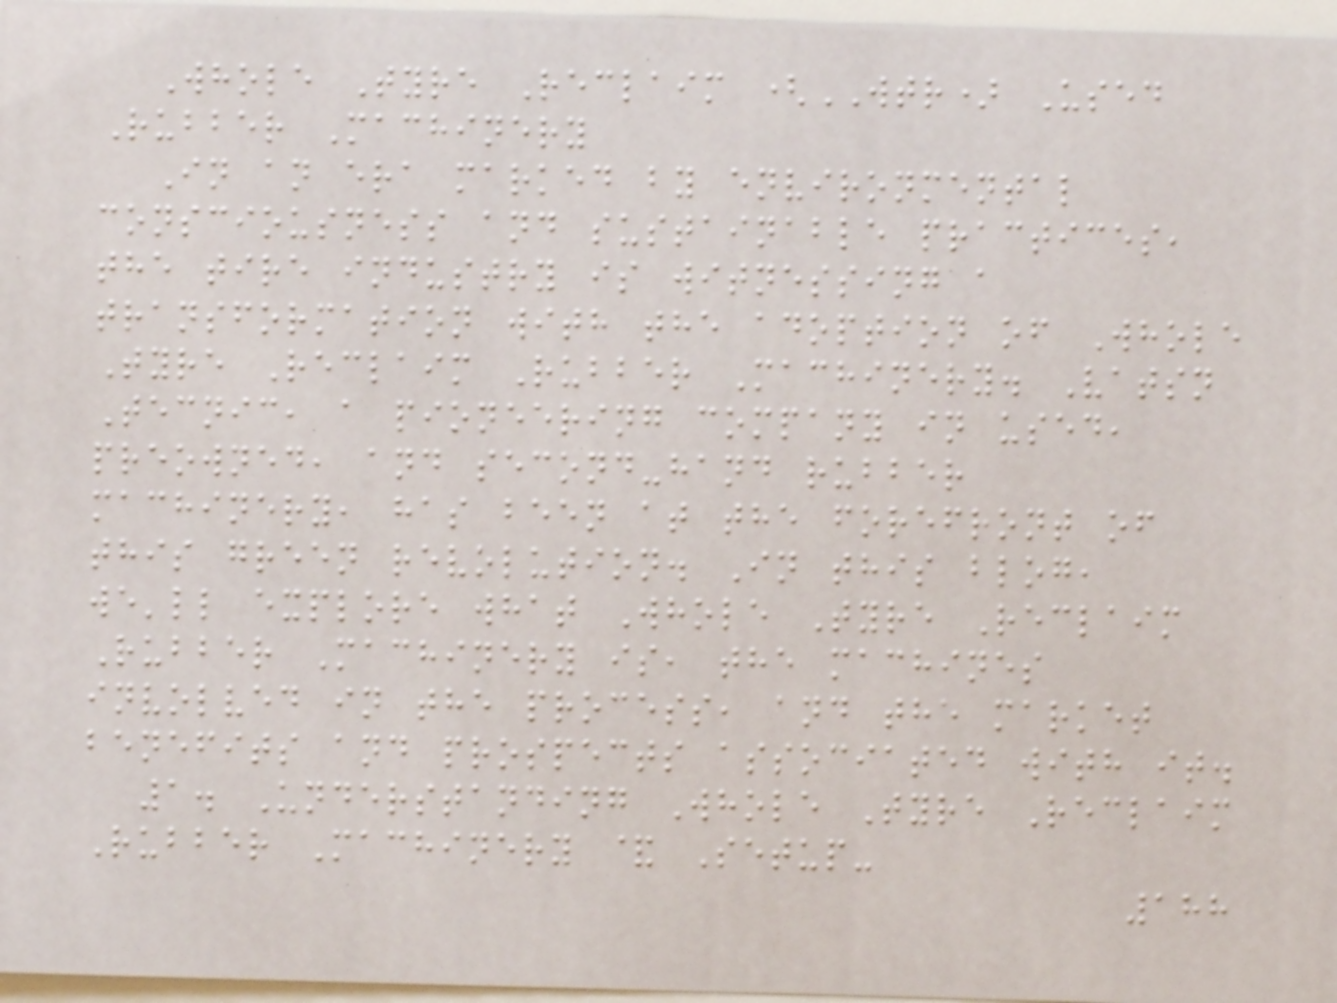Whole Tyre Reclaim (WTR) Used
Rubber Machinery
In an era marked by environmental
consciousness and sustainable practices,
the tire industry is witnessing a
transformation with the adoption of Whole
Tyre Reclaim Rubber Machinery. Vatsn
Tecnic, a pioneering company in used,
preowned, and second-hand rubber
machinery, has been at the forefront of
this green revolution. In this blog,
we'll explore what Whole Tyre Reclaim
Rubber Machinery is, the machines
involved in the process, and the market
benefits and prospects associated with it.
1. Understanding Whole Tyre Reclaim
Rubber Machinery & Setup-
188
